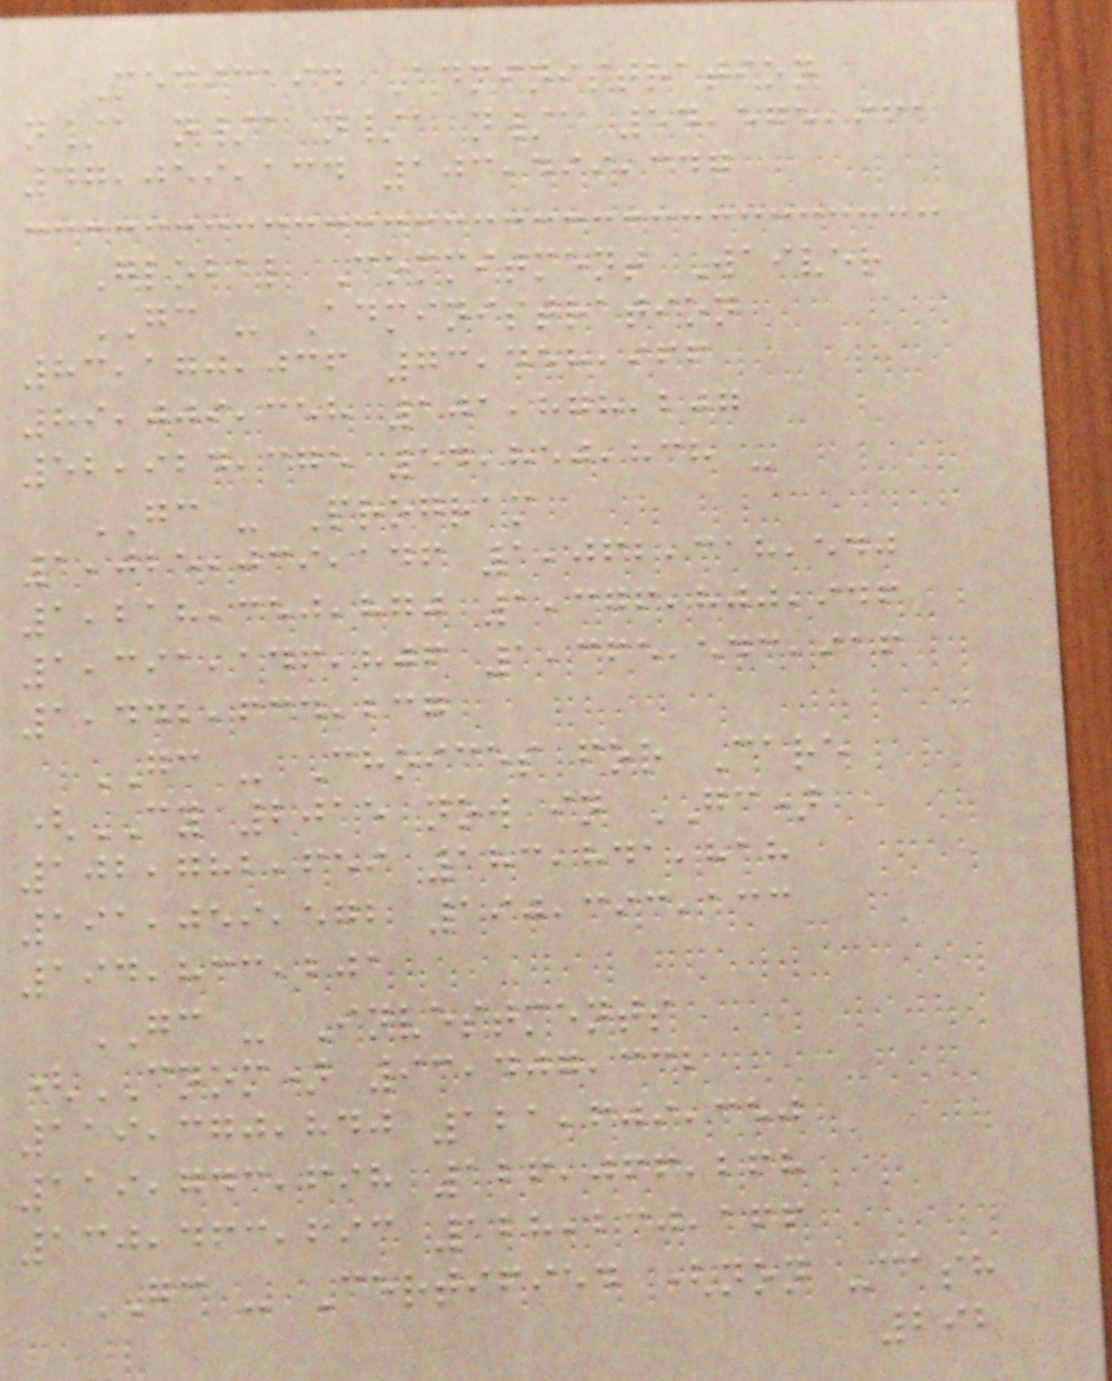Medicaid Administration
n/a n/a n/a n/a 54,575,961
47,059,134 103,499,347
Global Commitment Waiver
GC - Administration
83,170,036 73,458,966
89,009,358 101,878,207
52,924,375 54,850,838 -
GC - Program
1,025,039,146 1,062,318,540
1,218,350,870 1,376,800,946
1,391,146,806 1,365,543,916
1,442,634,237
GC - Choices for Care
(CY 2015 now in GC)
102,782,659 183,841,818
191,059,572 190,393,133
194,833,201
GC - Investments
(CNOM) 93,407,332
119,370,840 121,609,350
119,743,698 126,066,268
130,463,693 128,230,166
GC - Certified (non -cash
292
